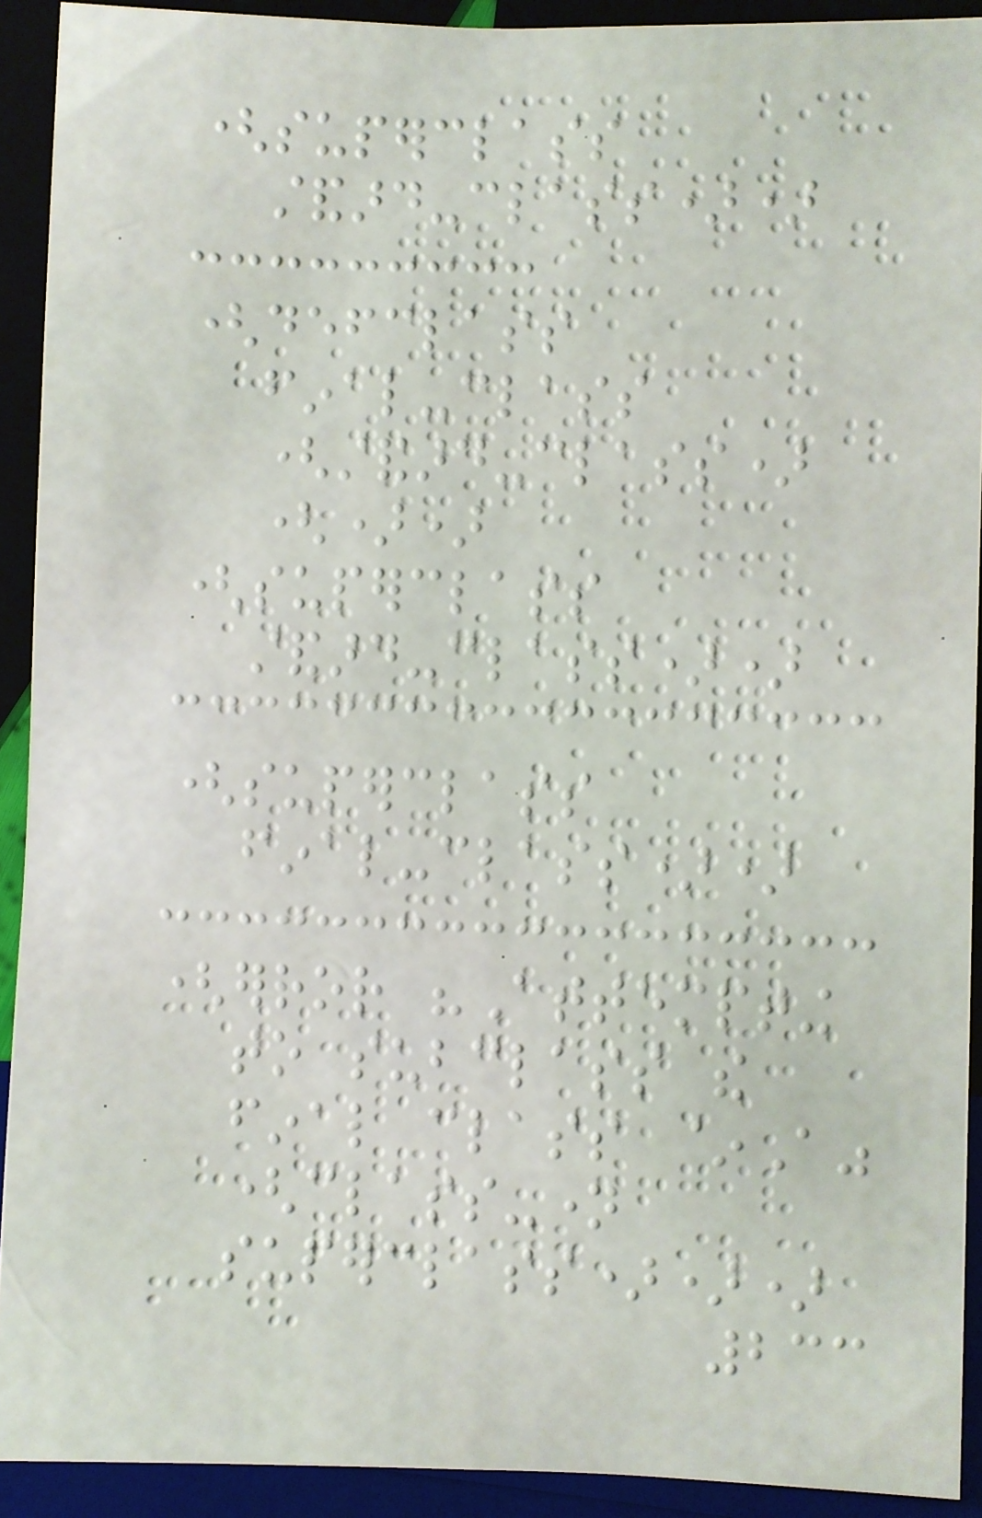(superclass
standard-class))
(defclass
final-class
(standard-class)
())
(superclass
standard-class))
(superclass
final-class))
(error "Attempting
to subclass the
final class ~A"
(class-name
superclass)))
233
